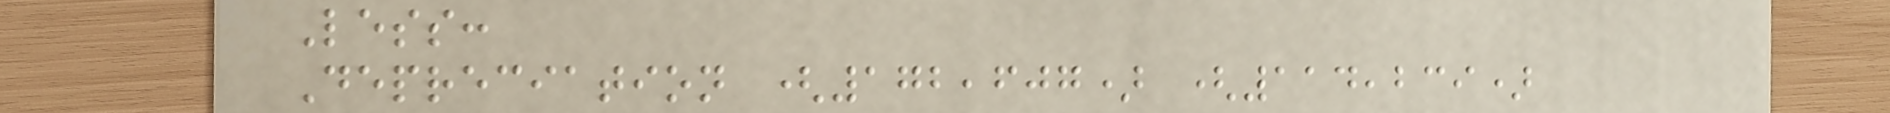Less:
Depreciation (172,607) (114,239)
